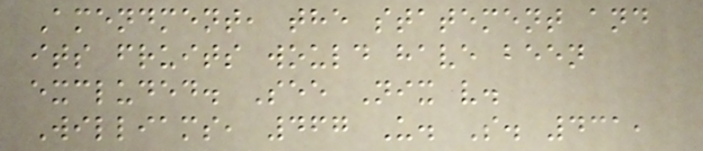Amendment, the statement and
its fruits would have been
excluded. See Nix v.
Williams, 467 U. S. 431,
